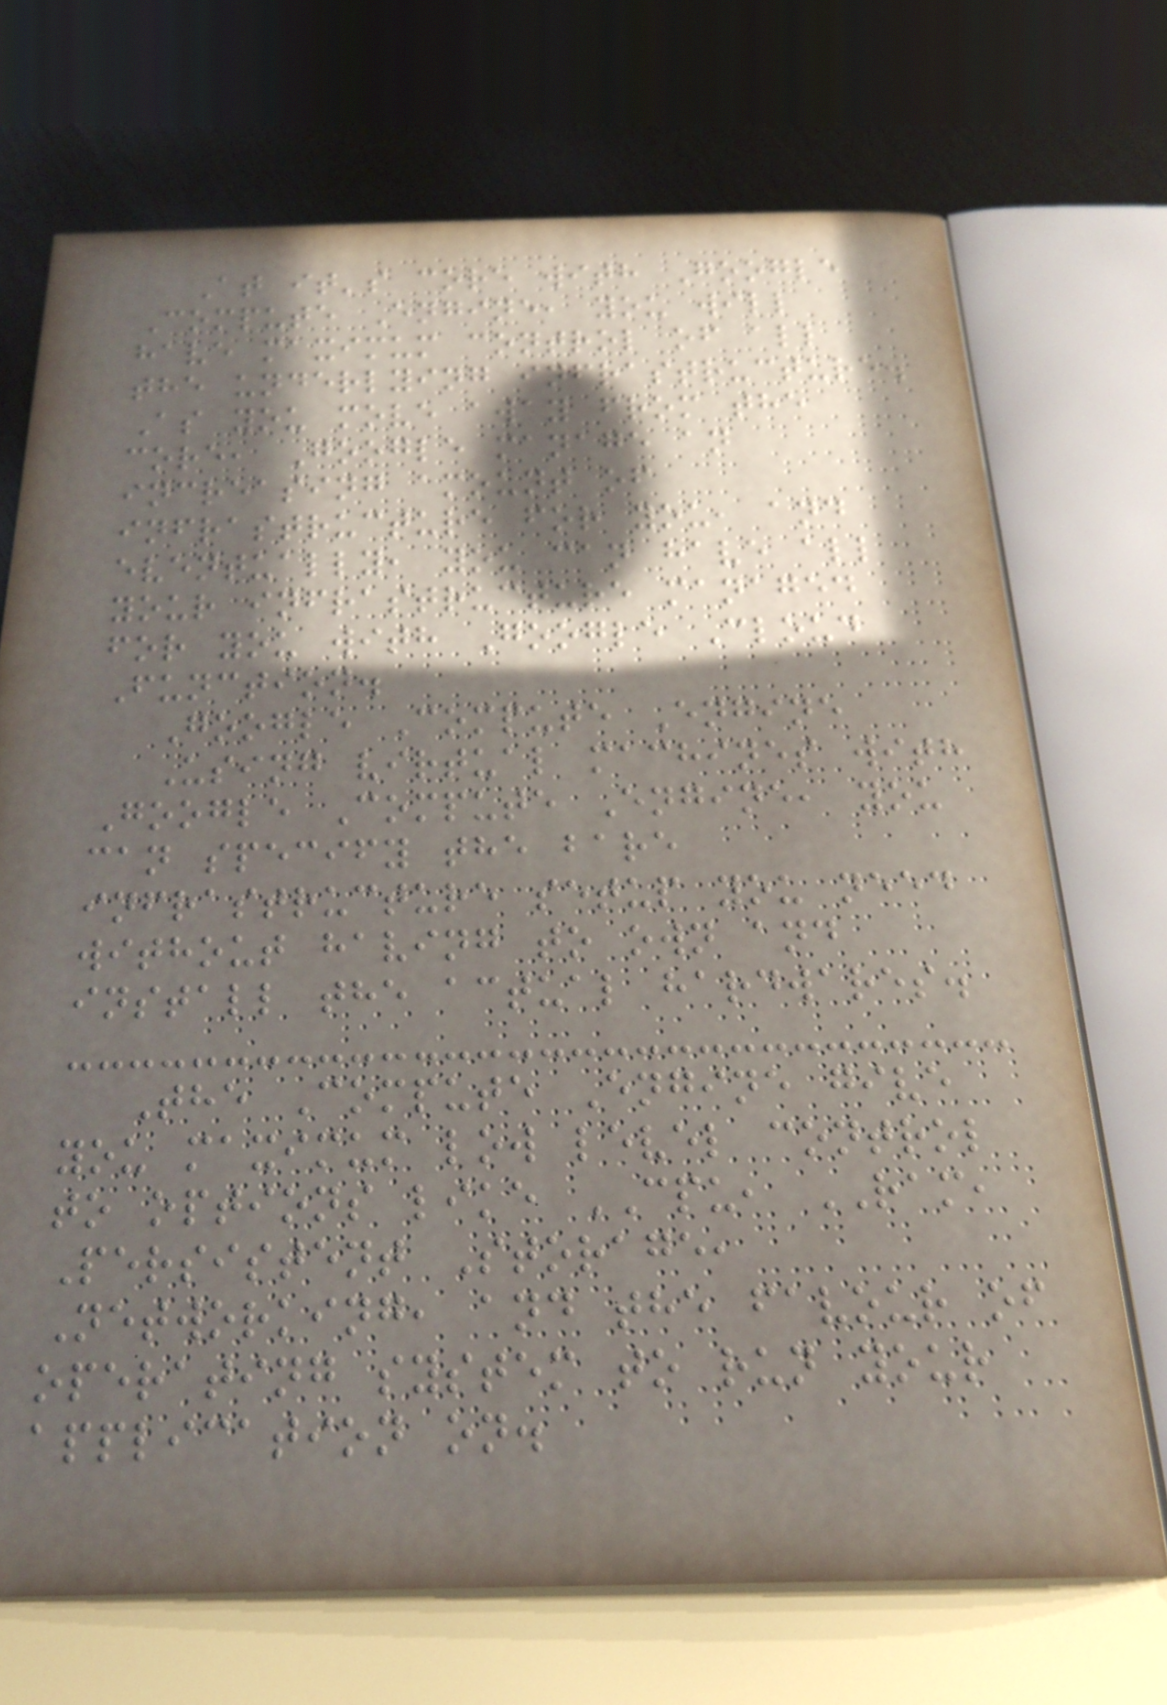At it's core with Google
Compute Engine, you will
have maximum control of all
the underlying infrastructure.
As you move away from the
core, Google manage an
increasing amount of
infrastructure for you, and
eventually, you can have all
your infrastructure managed
for you with Google Cloud
Function.
Google Compute Engine
Using virtual machines with
Google Compute Engine, you
can specify the bare
infrastructure setup you need
without having to own and
install the actual hardwares.
The Compute Engine give
you maximum low level control
to options like CPU, RAM,
Persistent Storage,
Networking, and the favour of
operating system to run your
application on.
